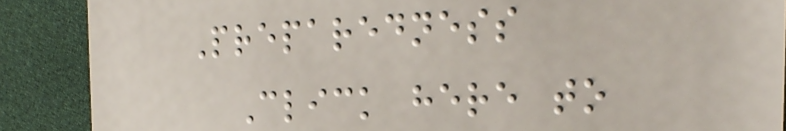Preparedness
Click here to
